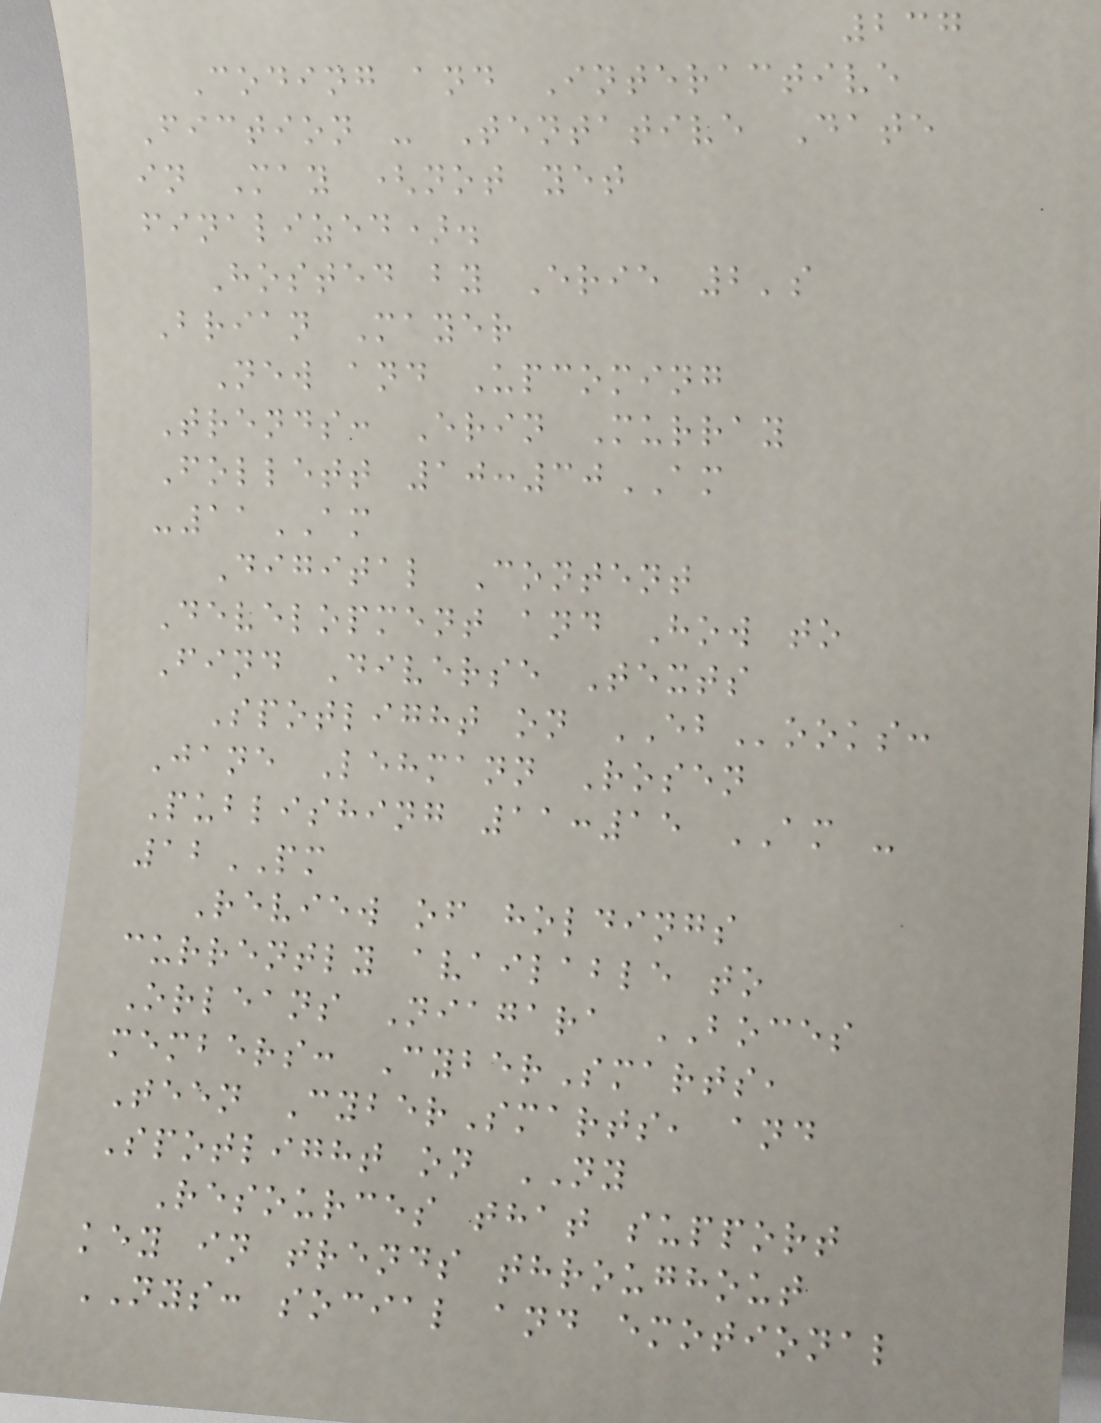237
Coding and Interactive
Fiction - Tentative Date
in May (not yet
finalized).
Hosted by Erie 2's
Brian Mayer
New and Upcoming
Trends: Erin Murray
Follett 10:30AM
-11AM
Digital Content
Development and How to
Find Diverse Texts
Spotlight on EBooks:
Jane Lehmann Rosen
Publishing 11:15 AM -
12PM
Review of holdings
currently available to
Orleans Niagara BOCES
members: CyberSmarts,
Teen CyberSmarts, and
Spotlight on NY
Resources that support
key in trends throughout
NYS: social and emotional
